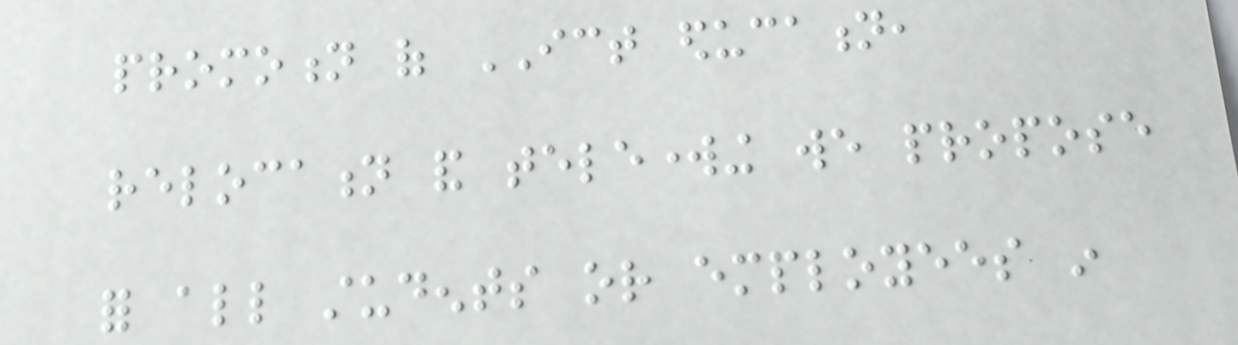promotion of ICT education,
relocation and teleworking we propose
for all students or employees in
